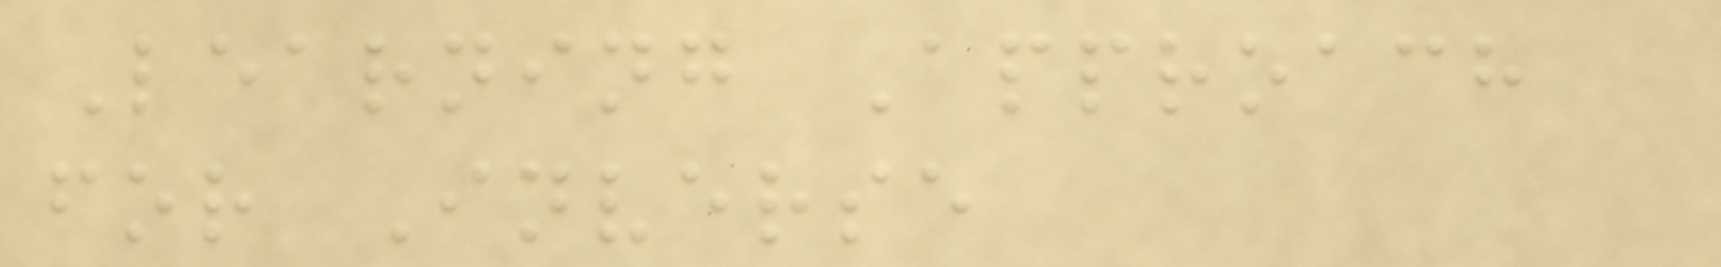Learning Approach
for Inverse
